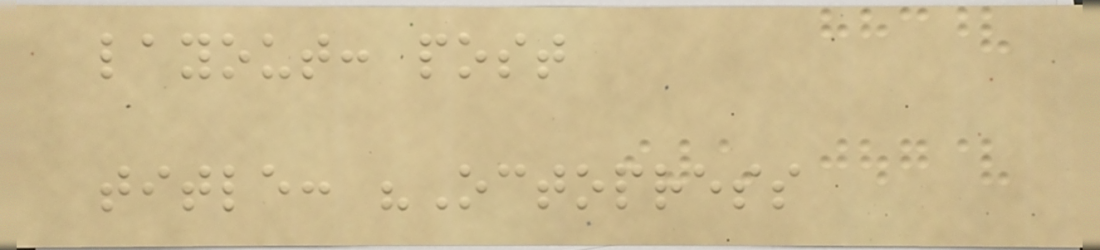layout: post
title: "Octopress
